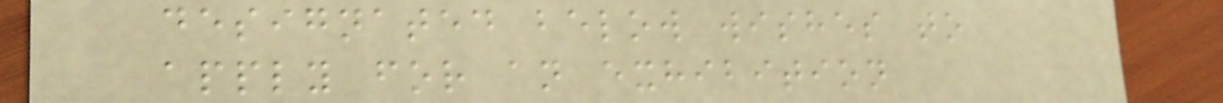designated below wishes to
apply for an exhibition
